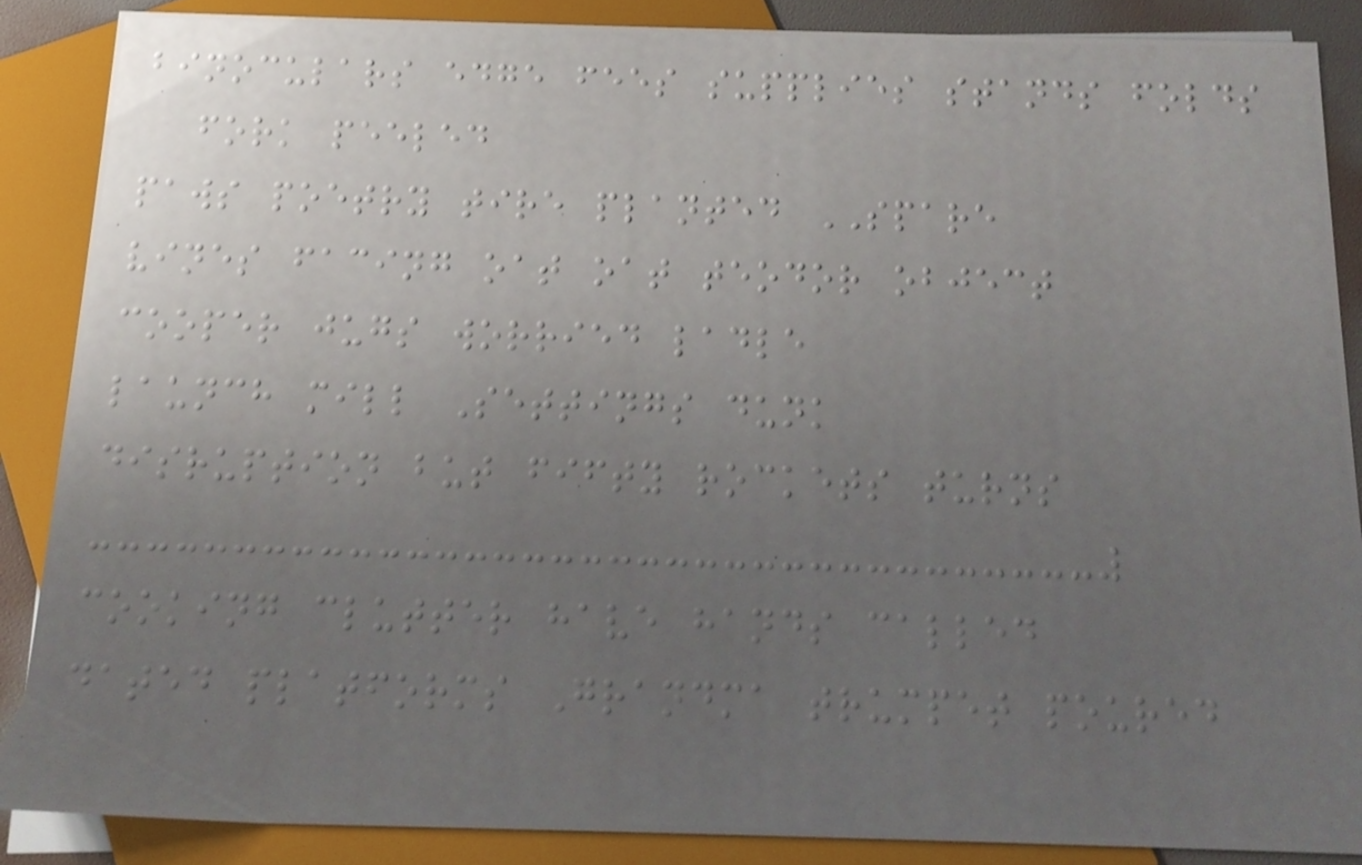binoculars edge fees supplies stands folds
fork peeled
paws poetry tire planted SPARE
vines facing oat oat teodor object
cooper jugs worried ladle
launch mill Settings dunk
disruption but fifty rockets turns
cooking clutter have hands called
dated platforms Grandma trumpet poured
